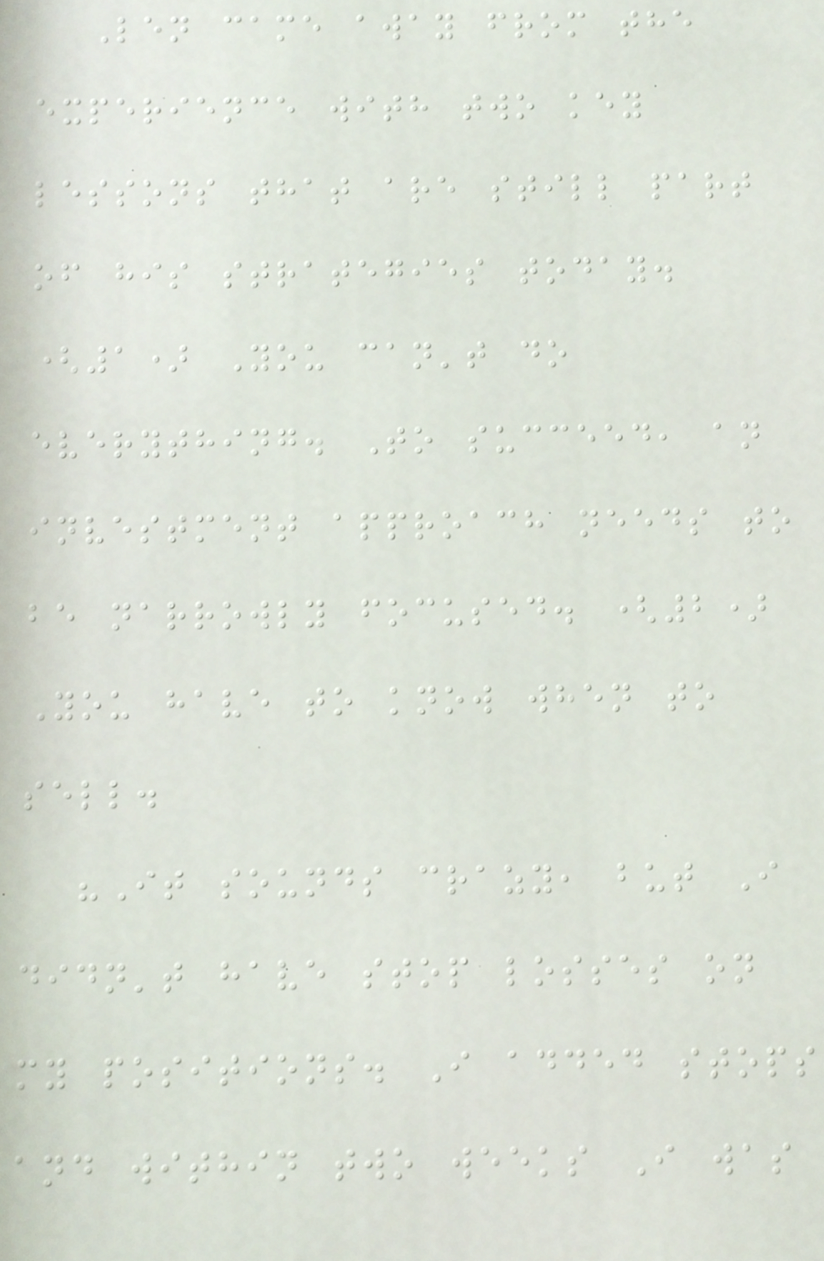Len came away from the
experience with two key
lessons that are still part
of his strategies today.
(1) You can't do
everything. To succeed, an
investment approach needs to
be narrowly focused. (2)
You have to know when to
sell.
"It sounds crazy, but I
didn't have stop losses on
my positions. I added stops
and within two weeks I was
